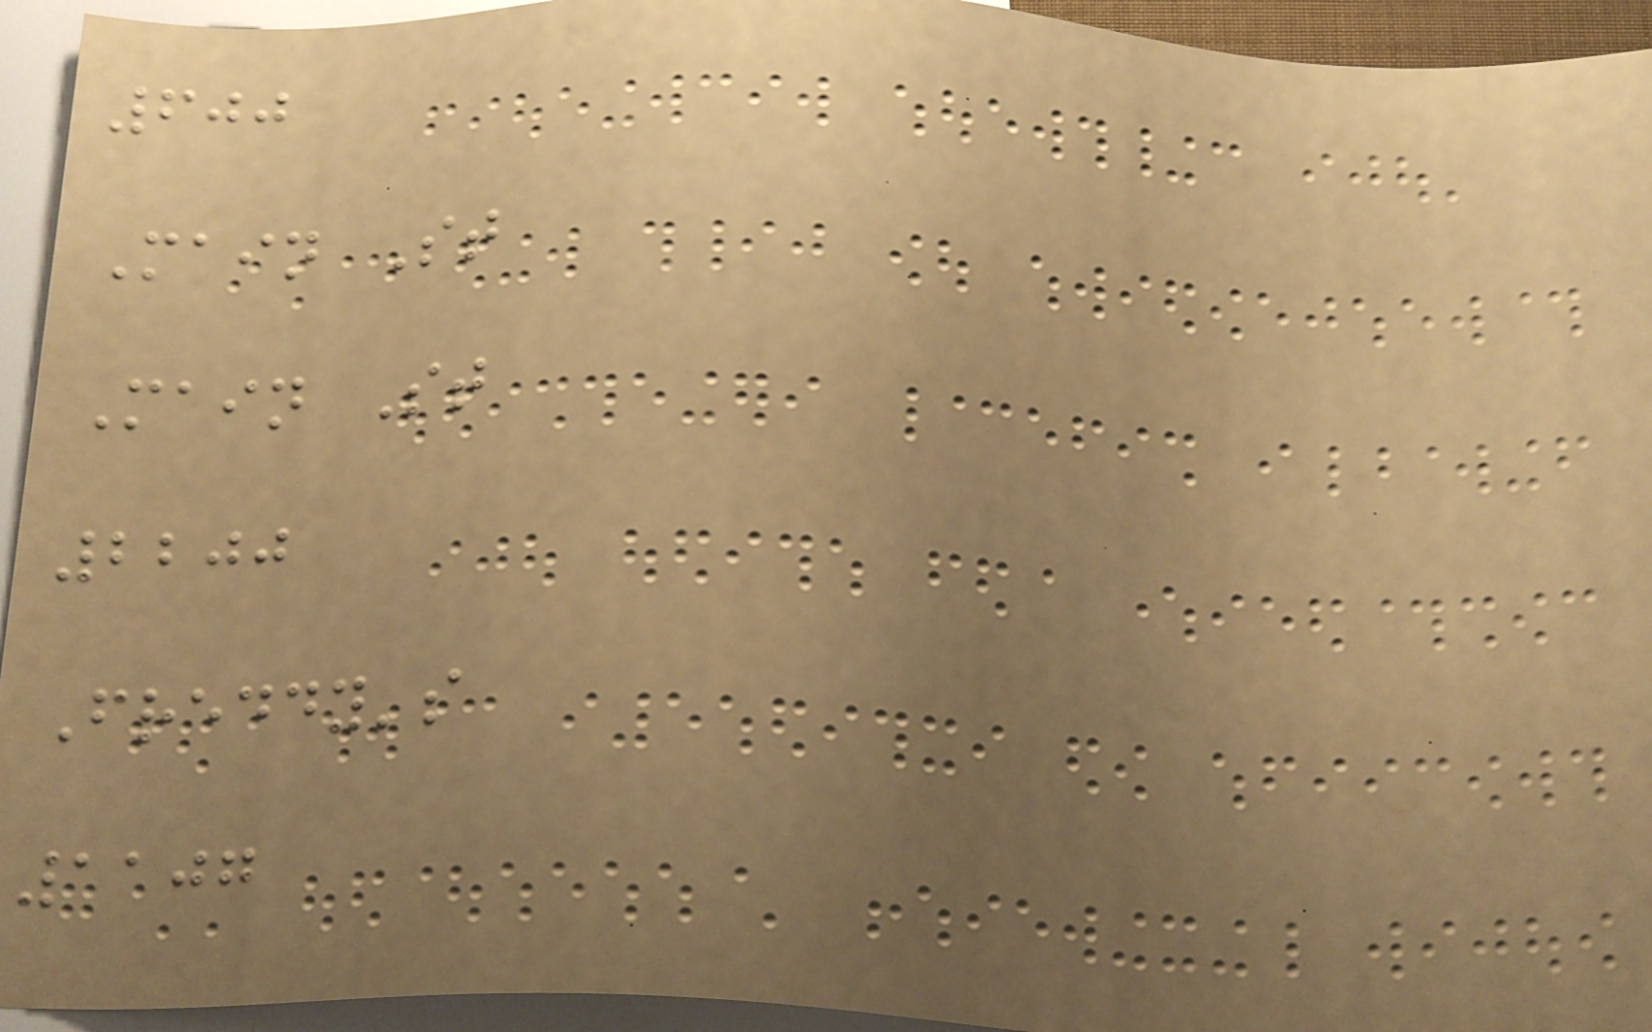600
Main St
Main St
2200
Freddy's
1107
